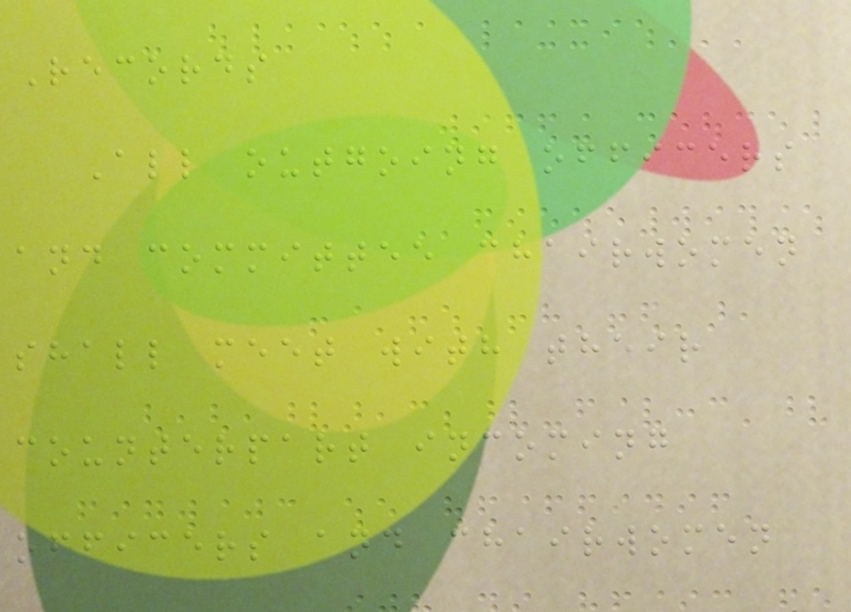Records
All outgoing officers
and committee chairwomen
shall meet with their
counterpart incoming
officers and chairwomen
